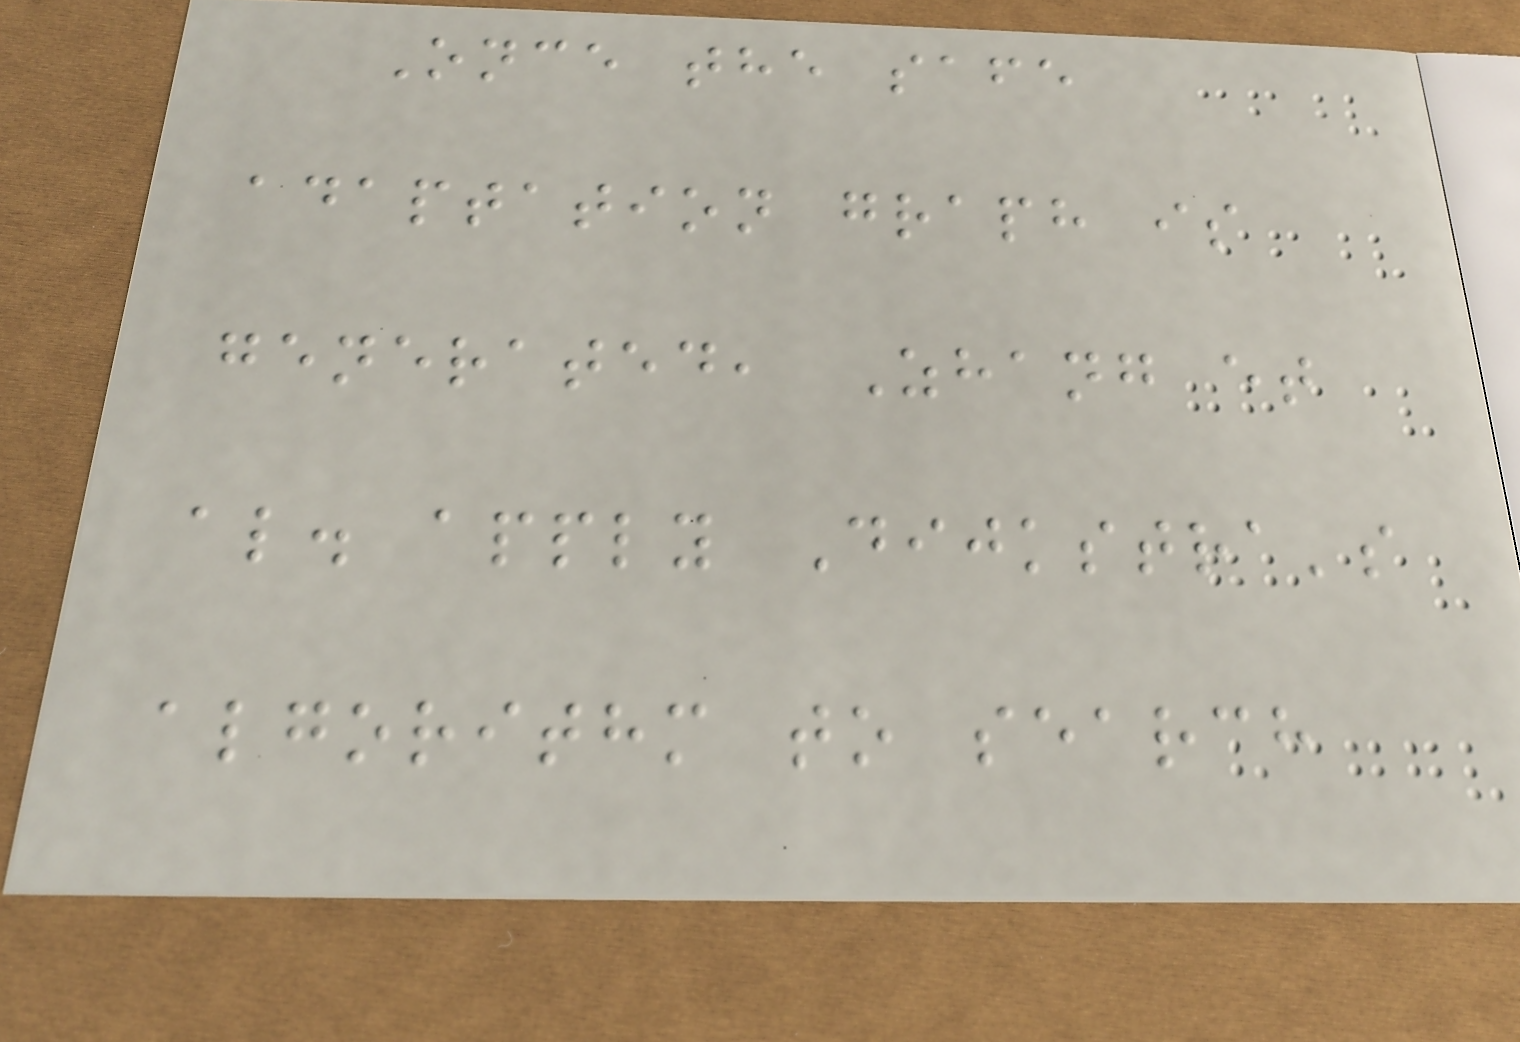Once the safe
adaptation graph is
generated, Zhang et
al. apply Dijkstra's
algorithm to search
